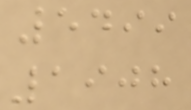5499
1908
